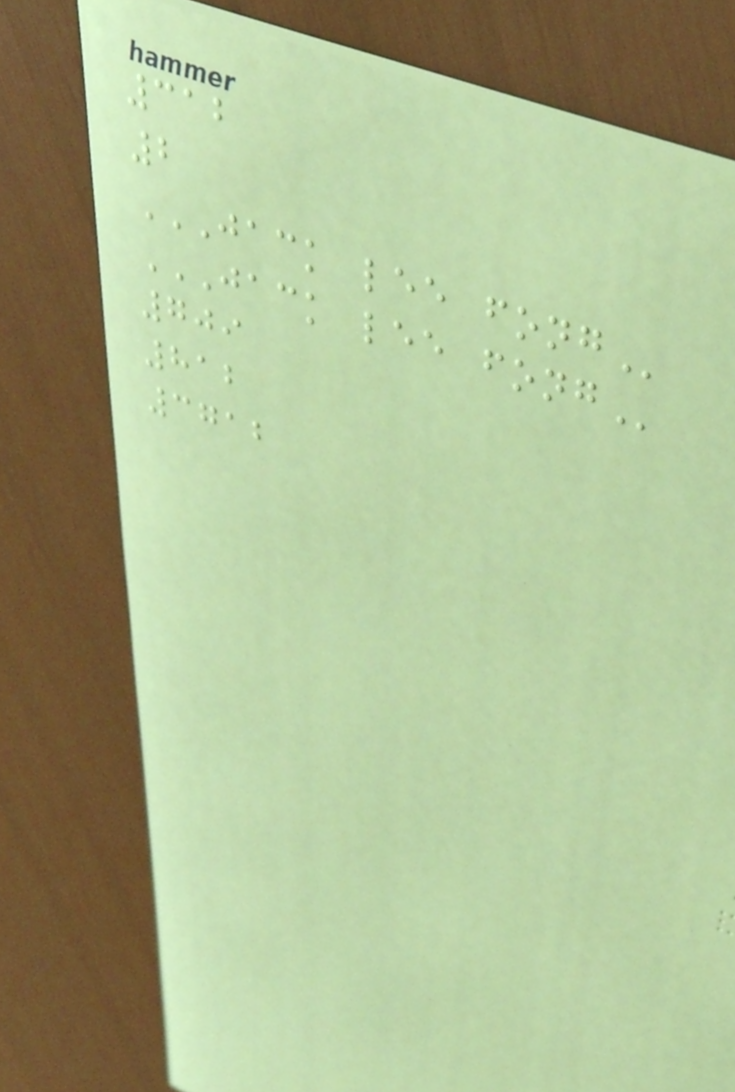312
2
JACK LEE FONG
JACK LEE FONG
709
812
3712
